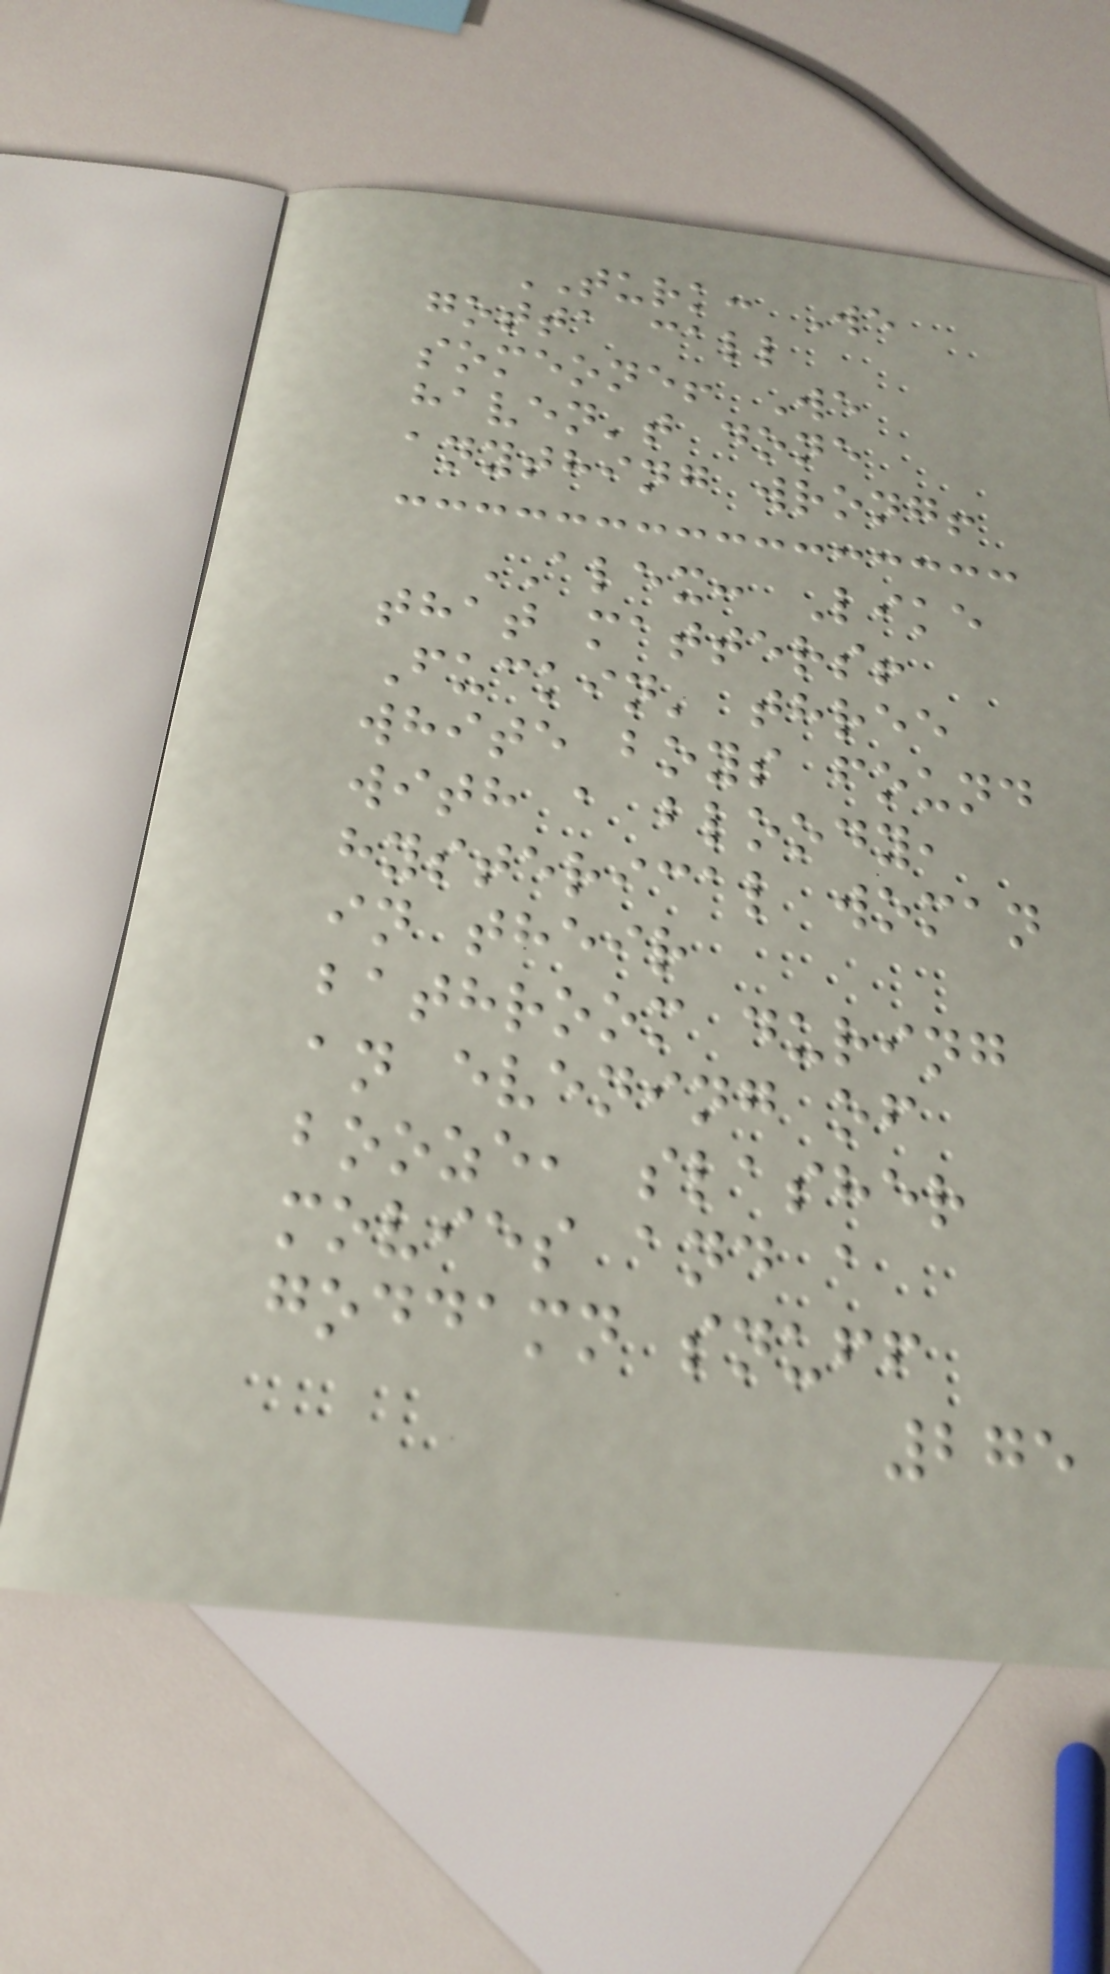TURK: We
gotta call
someone! We
haven't done
anything wrong!
ALEX: Like
that matters!
Fuckin' three
white boys found
with a bloody,
hysterical woman
in their
bathroom during
an evening of
booze, slasher
movies and a
goddamn snuff
275
